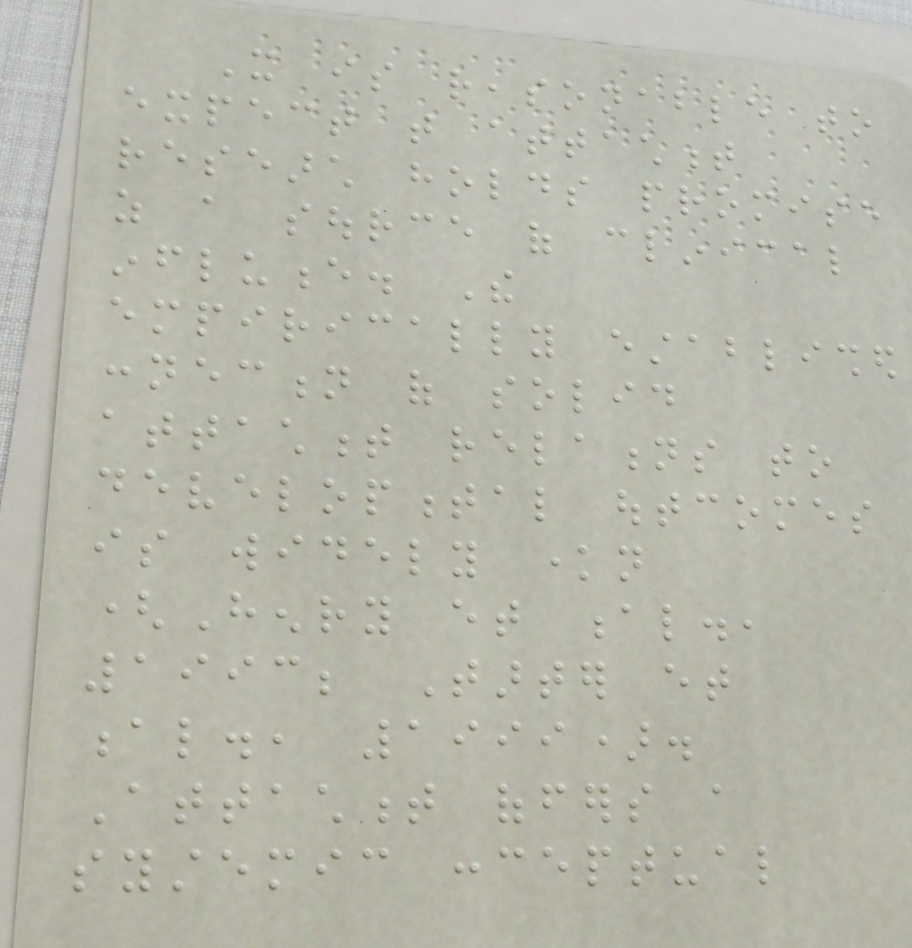It is reasonable to
expect that attachment
research holds promise
as a source of clinical
influence. The
empirically established
connection of solid
attachment relations to
developmental outcomes
is widely known
(Henry et al.,
1993; Tarter et
al., 1999).
Attachment offers a
systemic conceptual
